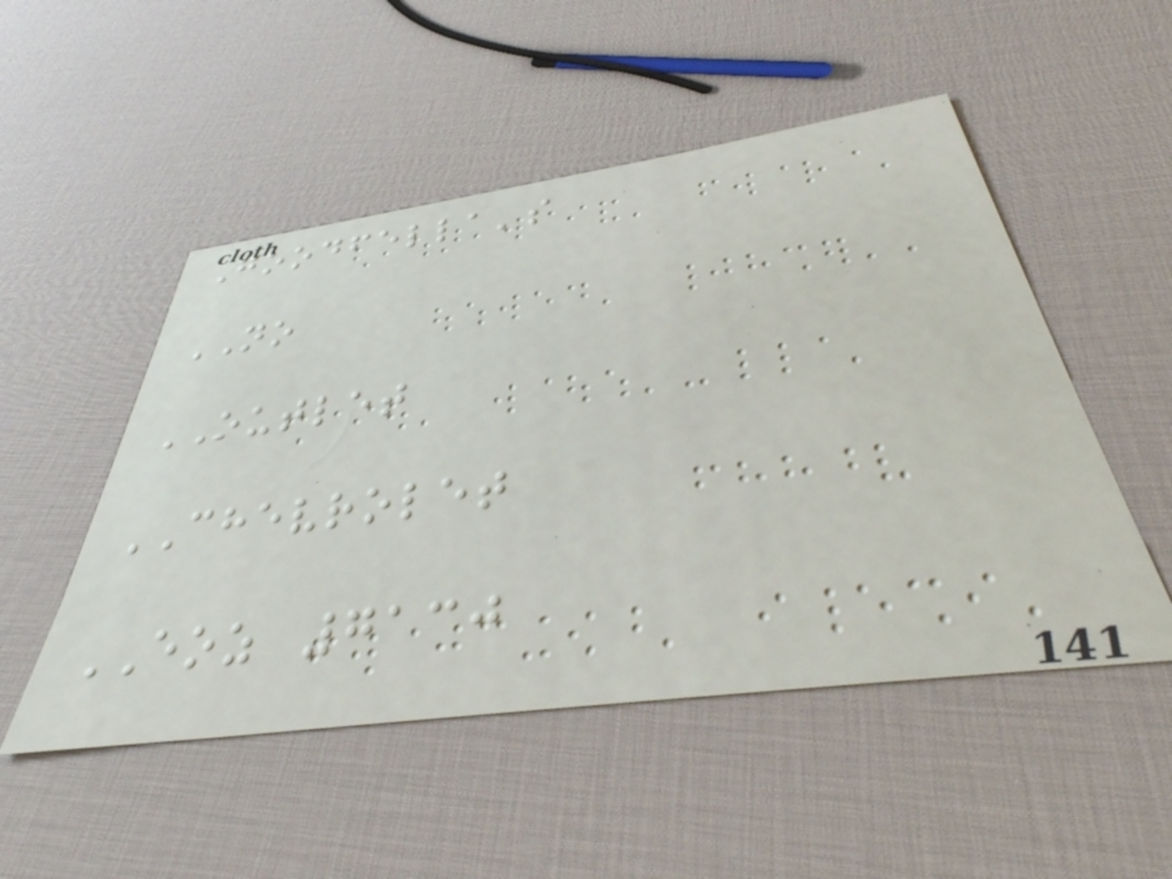Goodfella's
NO
OUTLET
CHEVROLET
EOZ 7130
